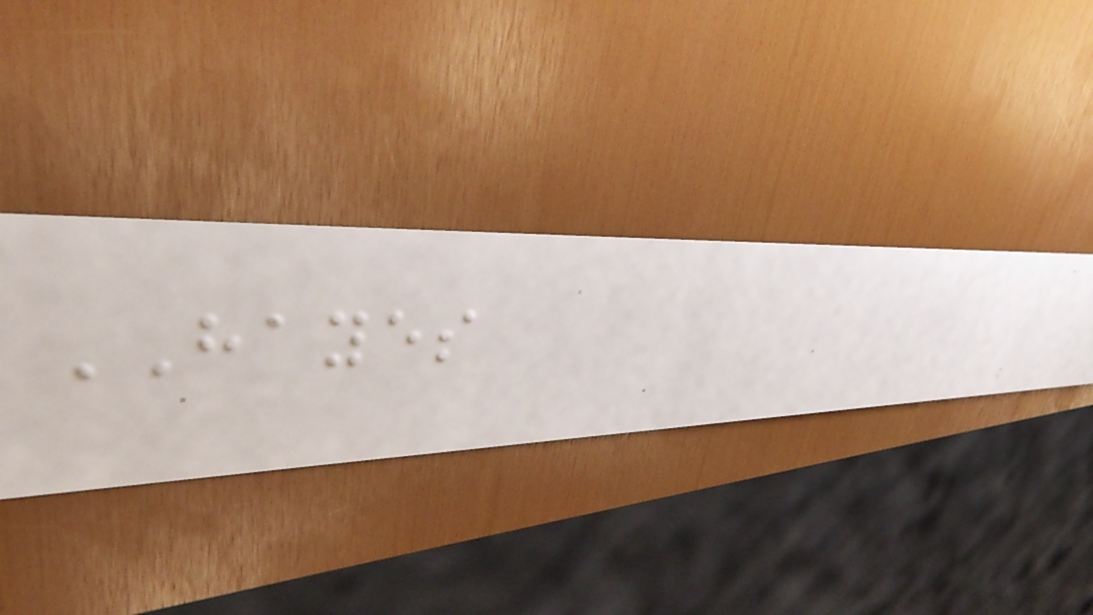HAYES
